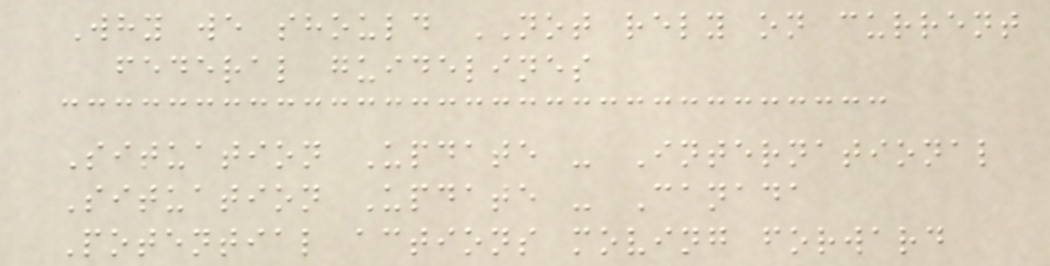Why we should NOT rely on current
federal guidelines
Situation Update - International
Situation Update - Canada
Potential actions moving forward
